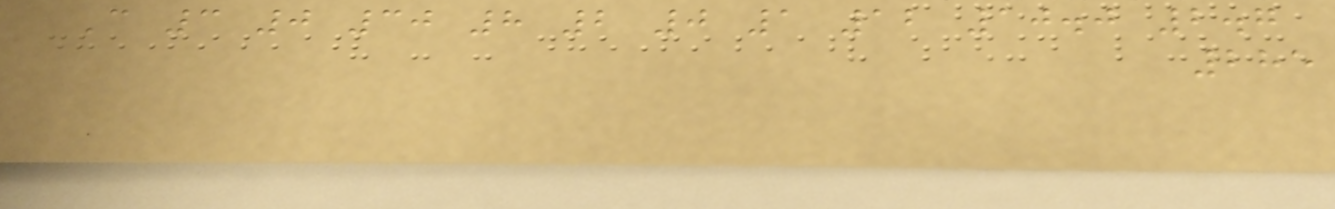C 3 0 30 8 2 0 1 12 10.0 2.7
285
